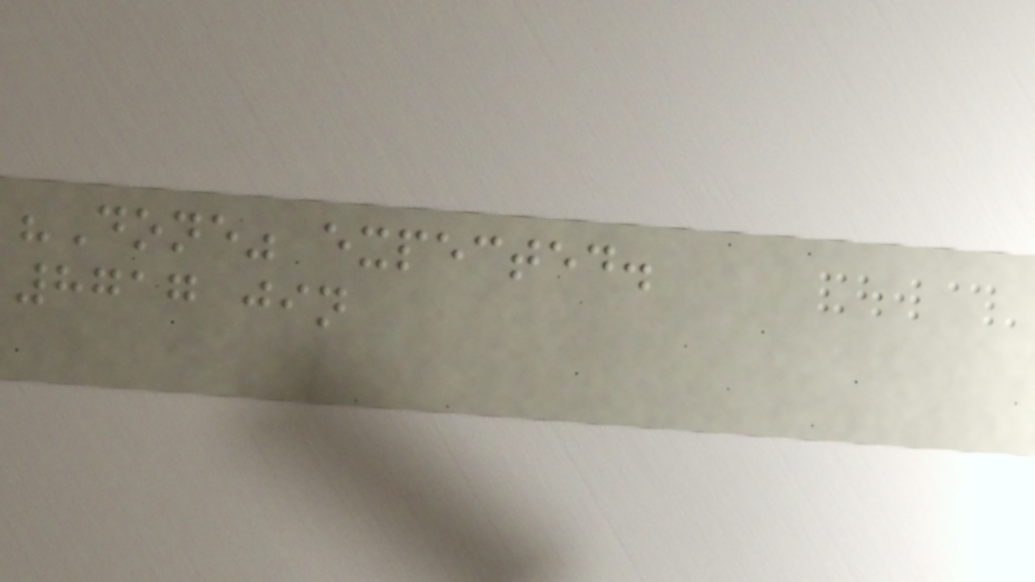"Done" expected.
8717 jin
